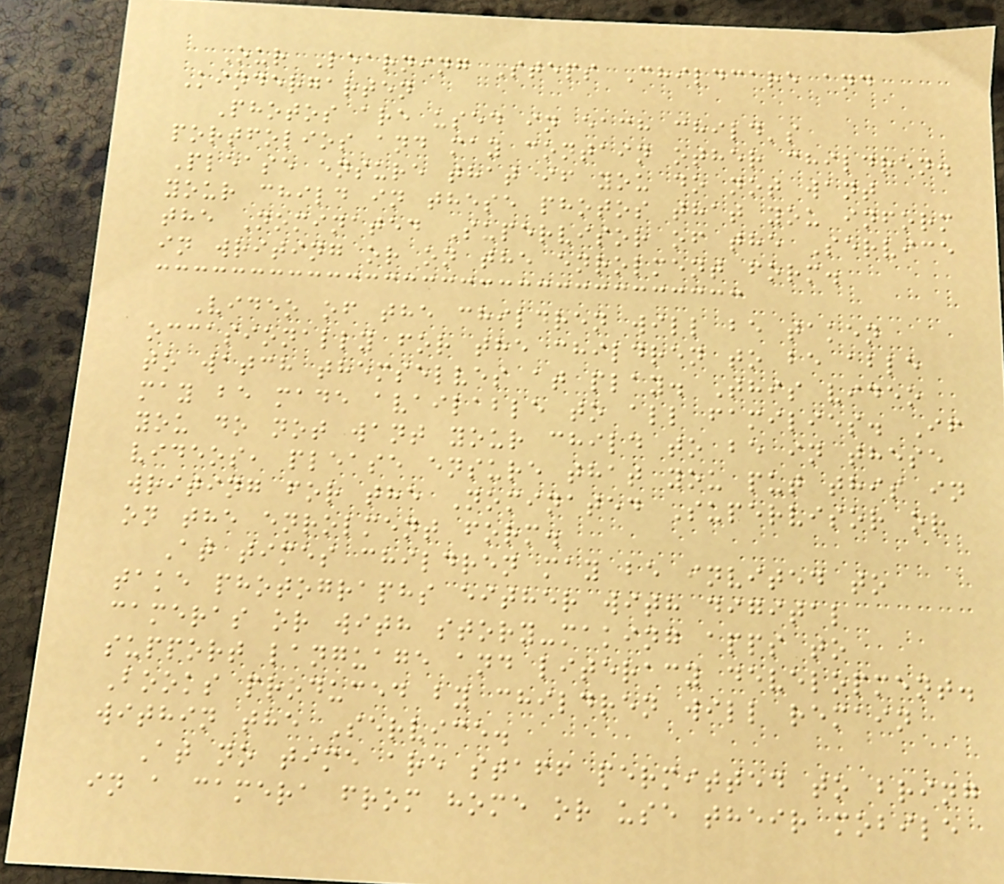Our Learning Steps Childcare and
Kindergarten
Photos are used in each child's
portfolios and may contain other children.
Please ensure that if you do not want
your child in these photos that you inform
the Nominated Supervisor of the Service
in writing or on the enrolment form.
Video of the children will be taken
occasionally for the children to be able
to watch themselves at play. This video
may be made available to all families. If
you do not want your child to be in these
videos, please ensure that you put this in
writing for the Nominated Supervisor or
on the enrolment form.
At times children may be invited to
take photographs either with digital
cameras or with story-making apps to
support language and literacy development.
Books produced by children will remain
within the Service.
At no time are staff permitted to bring
in a camera from home or use their mobile
